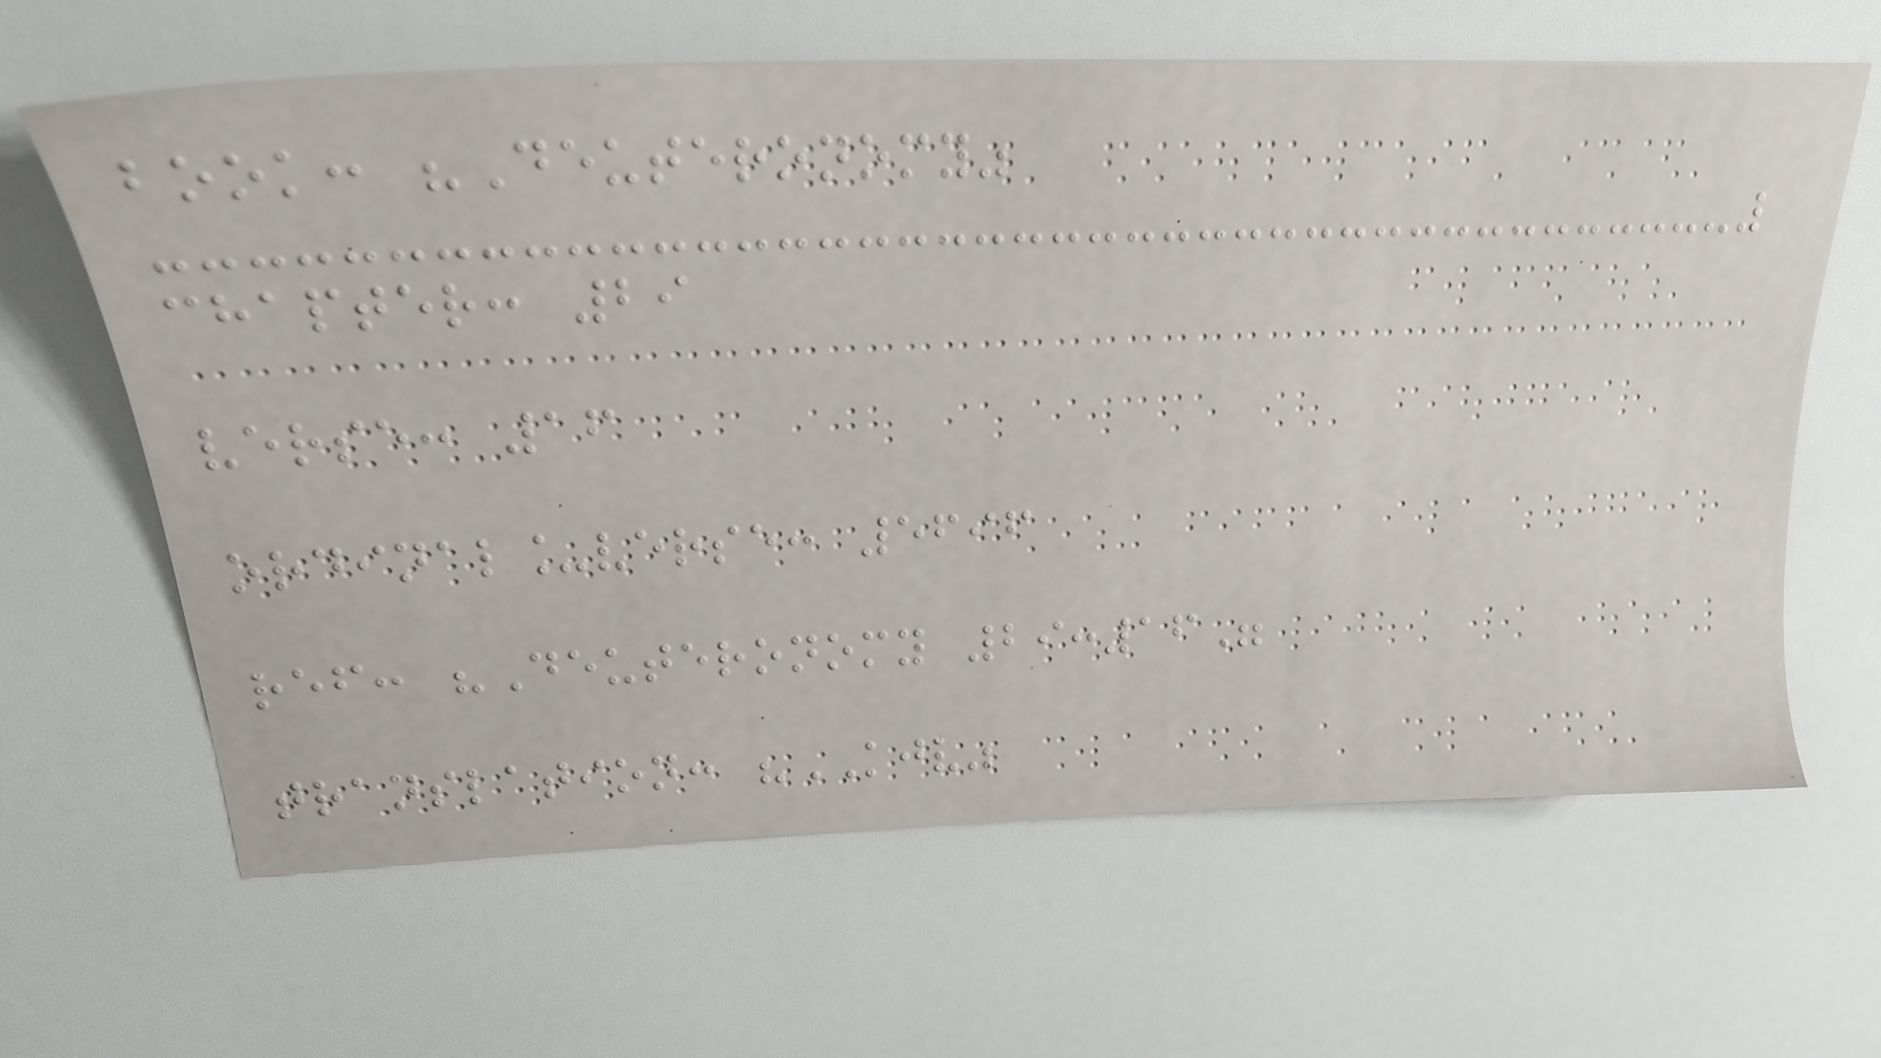book: "Deuteronomy"
chapter: 29
verse: 16
ordinal_verse: 5696
ref: "Deuteronomy 29:16"
translation: "KJV"
